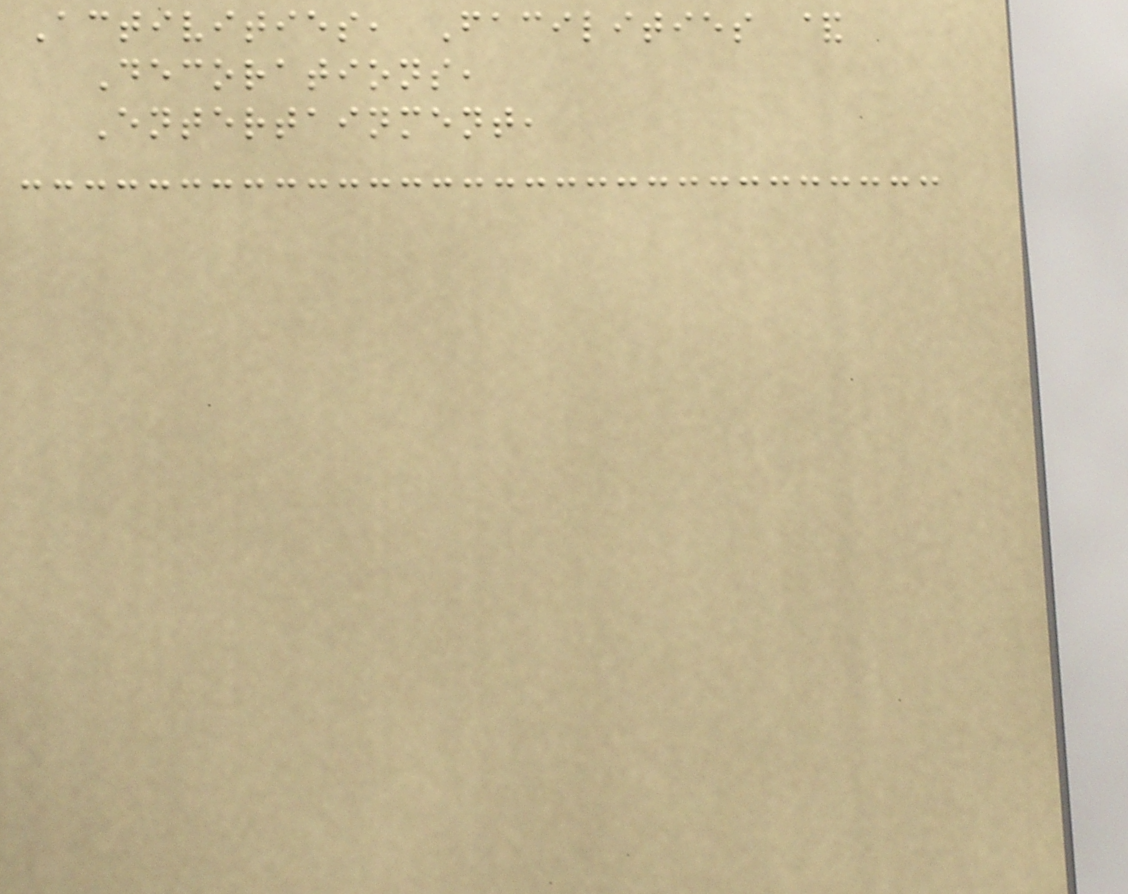Activities, Facilities &
Decorations,
Entertainment,
